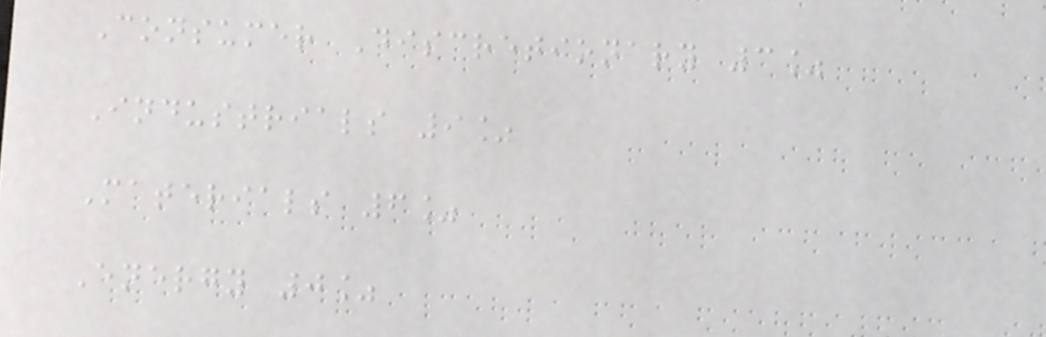Consumer Discretionary 3%
Industrials 9%
Materials 6%
Energy 0%
